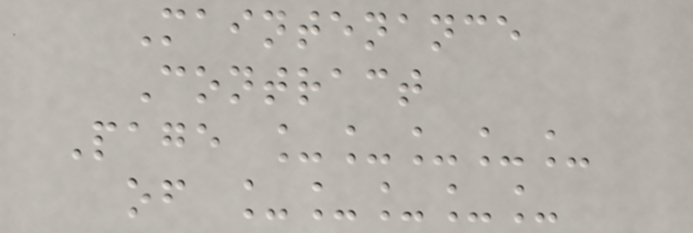Maintenance
Contract
Page _____
of _____
